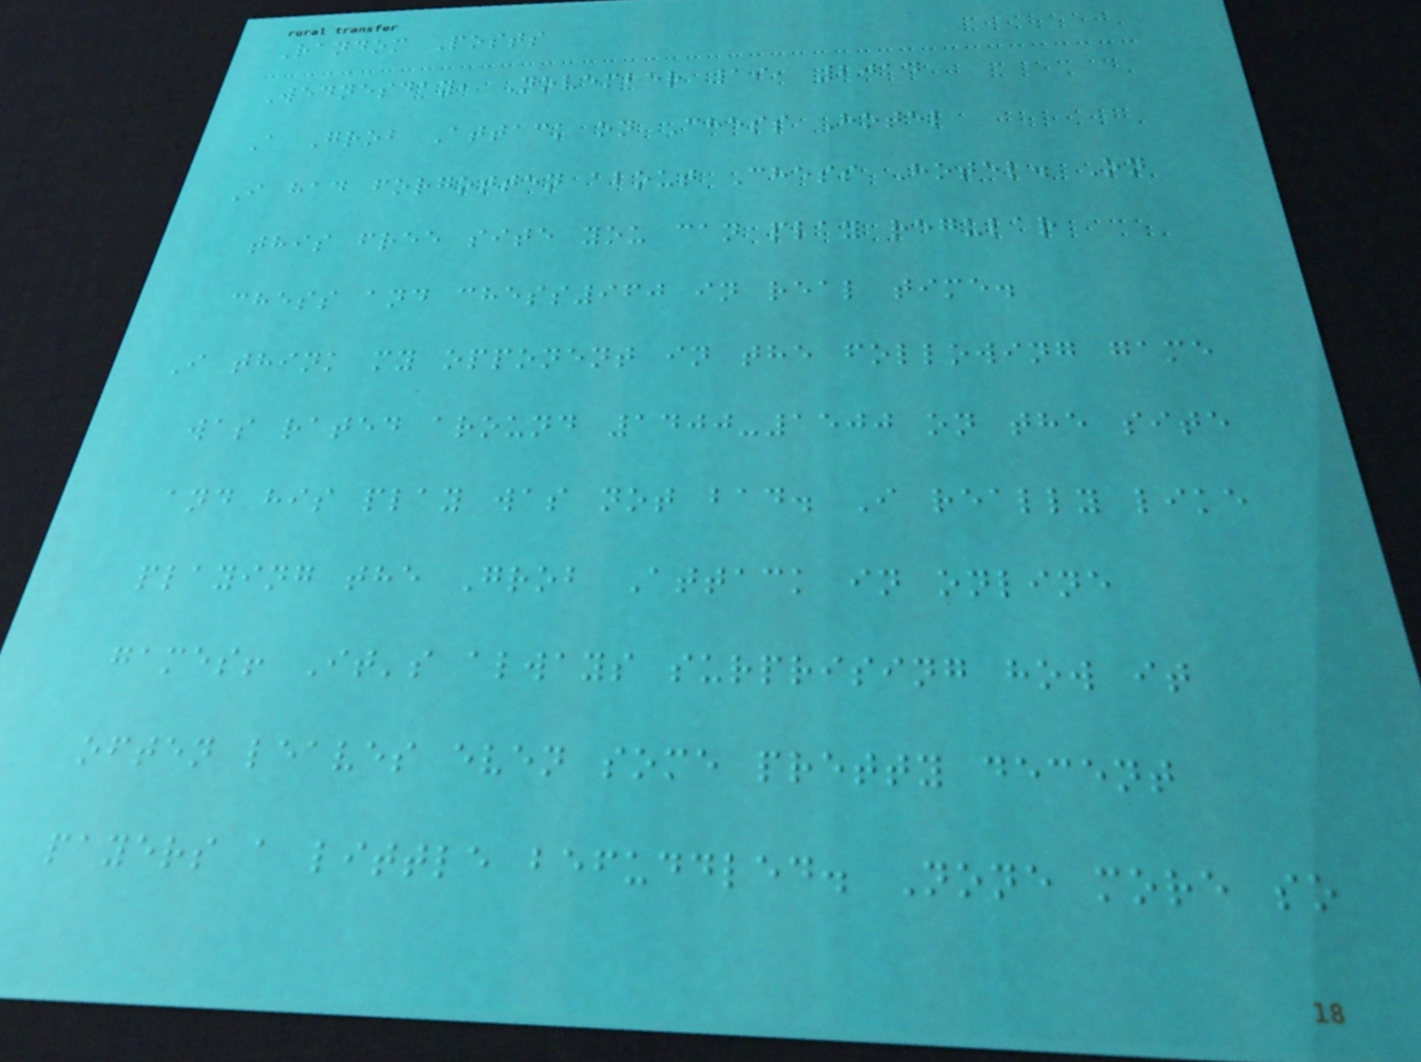Random Posts
Wednesday, November 19, 2014
A Grob Attack on Chess Hotel
I had forgotten about Chess Hotel. On
this free site you can play regular
chess and chess960 in real time.
I think my opponent in the following game
was rated around 1400-1500 on the site
and his play was not bad. I really like
playing the Grob Attack in online
games! It's always surprising how it
often leaves even some pretty decent
payers a little befuddled. None more so
